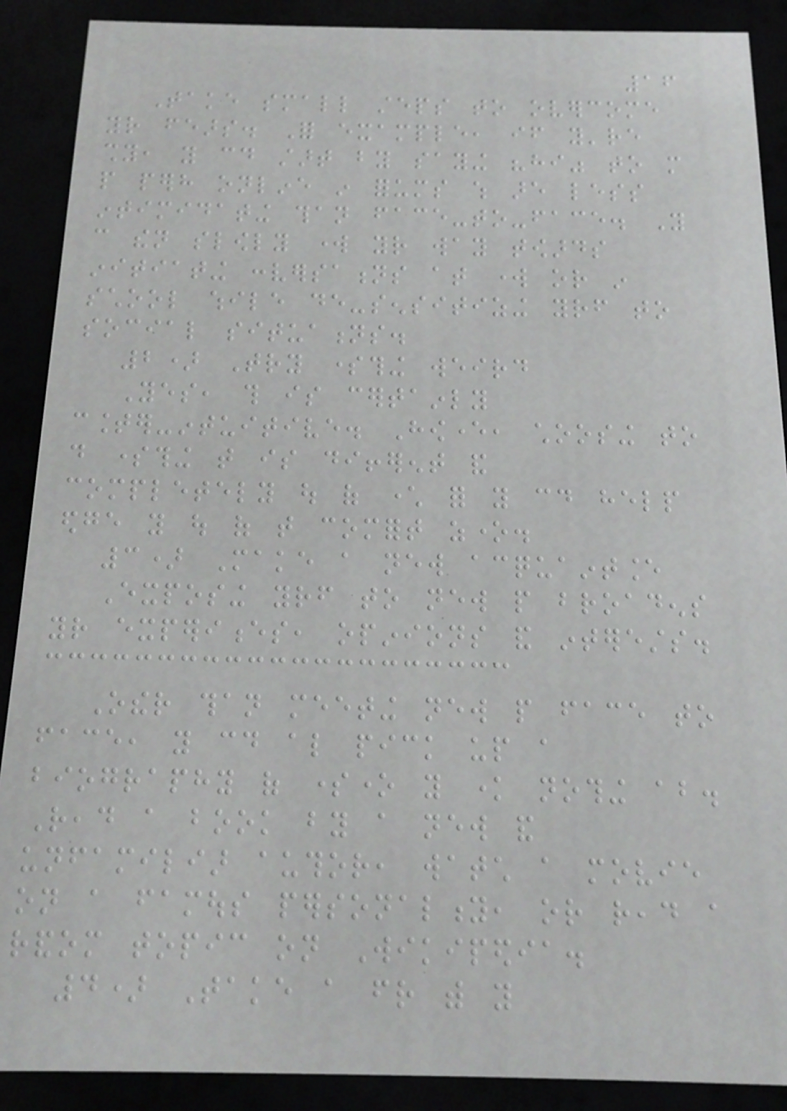16
Take small steps to overcome
your fears. For example, if you're
shy, you could start by saying "hi" to more
people perhaps online in forums which are less
intimidating than face-to-face. You
can then slowly work your way towards
initiating conversations at work or in
school while de-sensitizing yourself to
social situations.
2) Try something weird
Yes, this is certainly
counter-intuitive. However, choosing to
do something that is different and
completely out of character for you could help
edge you out of that comfort zone.
3) Make a new acquaintance
Exposing yourself to new people broadens
your experiences, opinions and interests.
Other than meeting new people face to
face, you could also pick up a
biography of someone you know nothing about.
Read a book by a new and
unfamiliar author, watch a movie
on a famous personality, or read a
random topic on Wikipedia.
4) Take a friend with you
